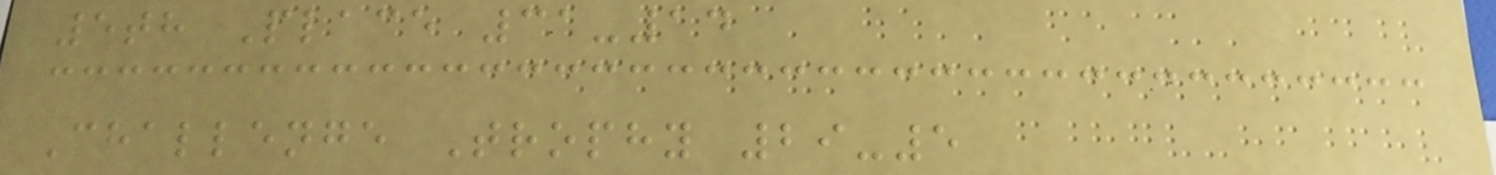5th Place 31-14
Challenge Trophy 29-5
